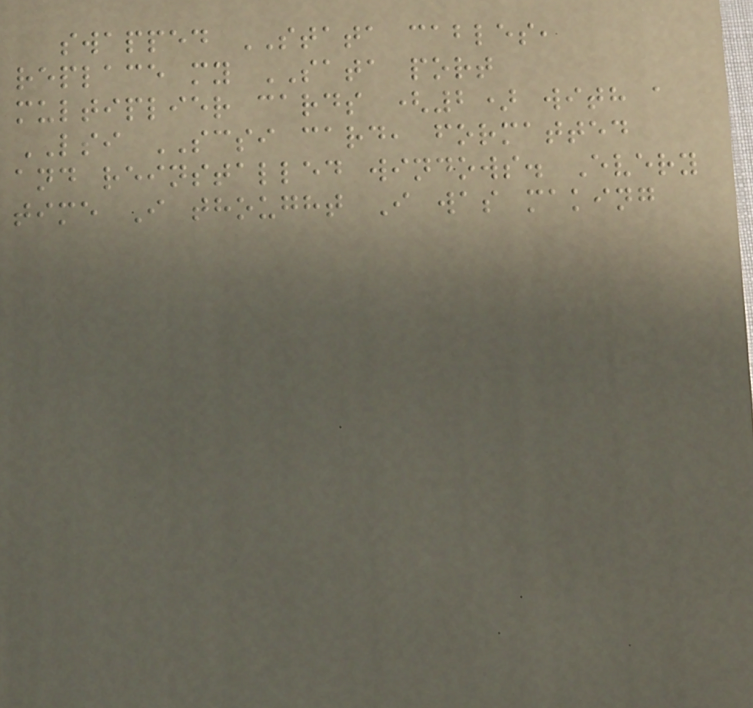swapped STATA cables,
replace my SATA port
multiplier cards (2) with a
LSI SCSI card, formatted
and reinstalled windows. Every
time I thought I was making
